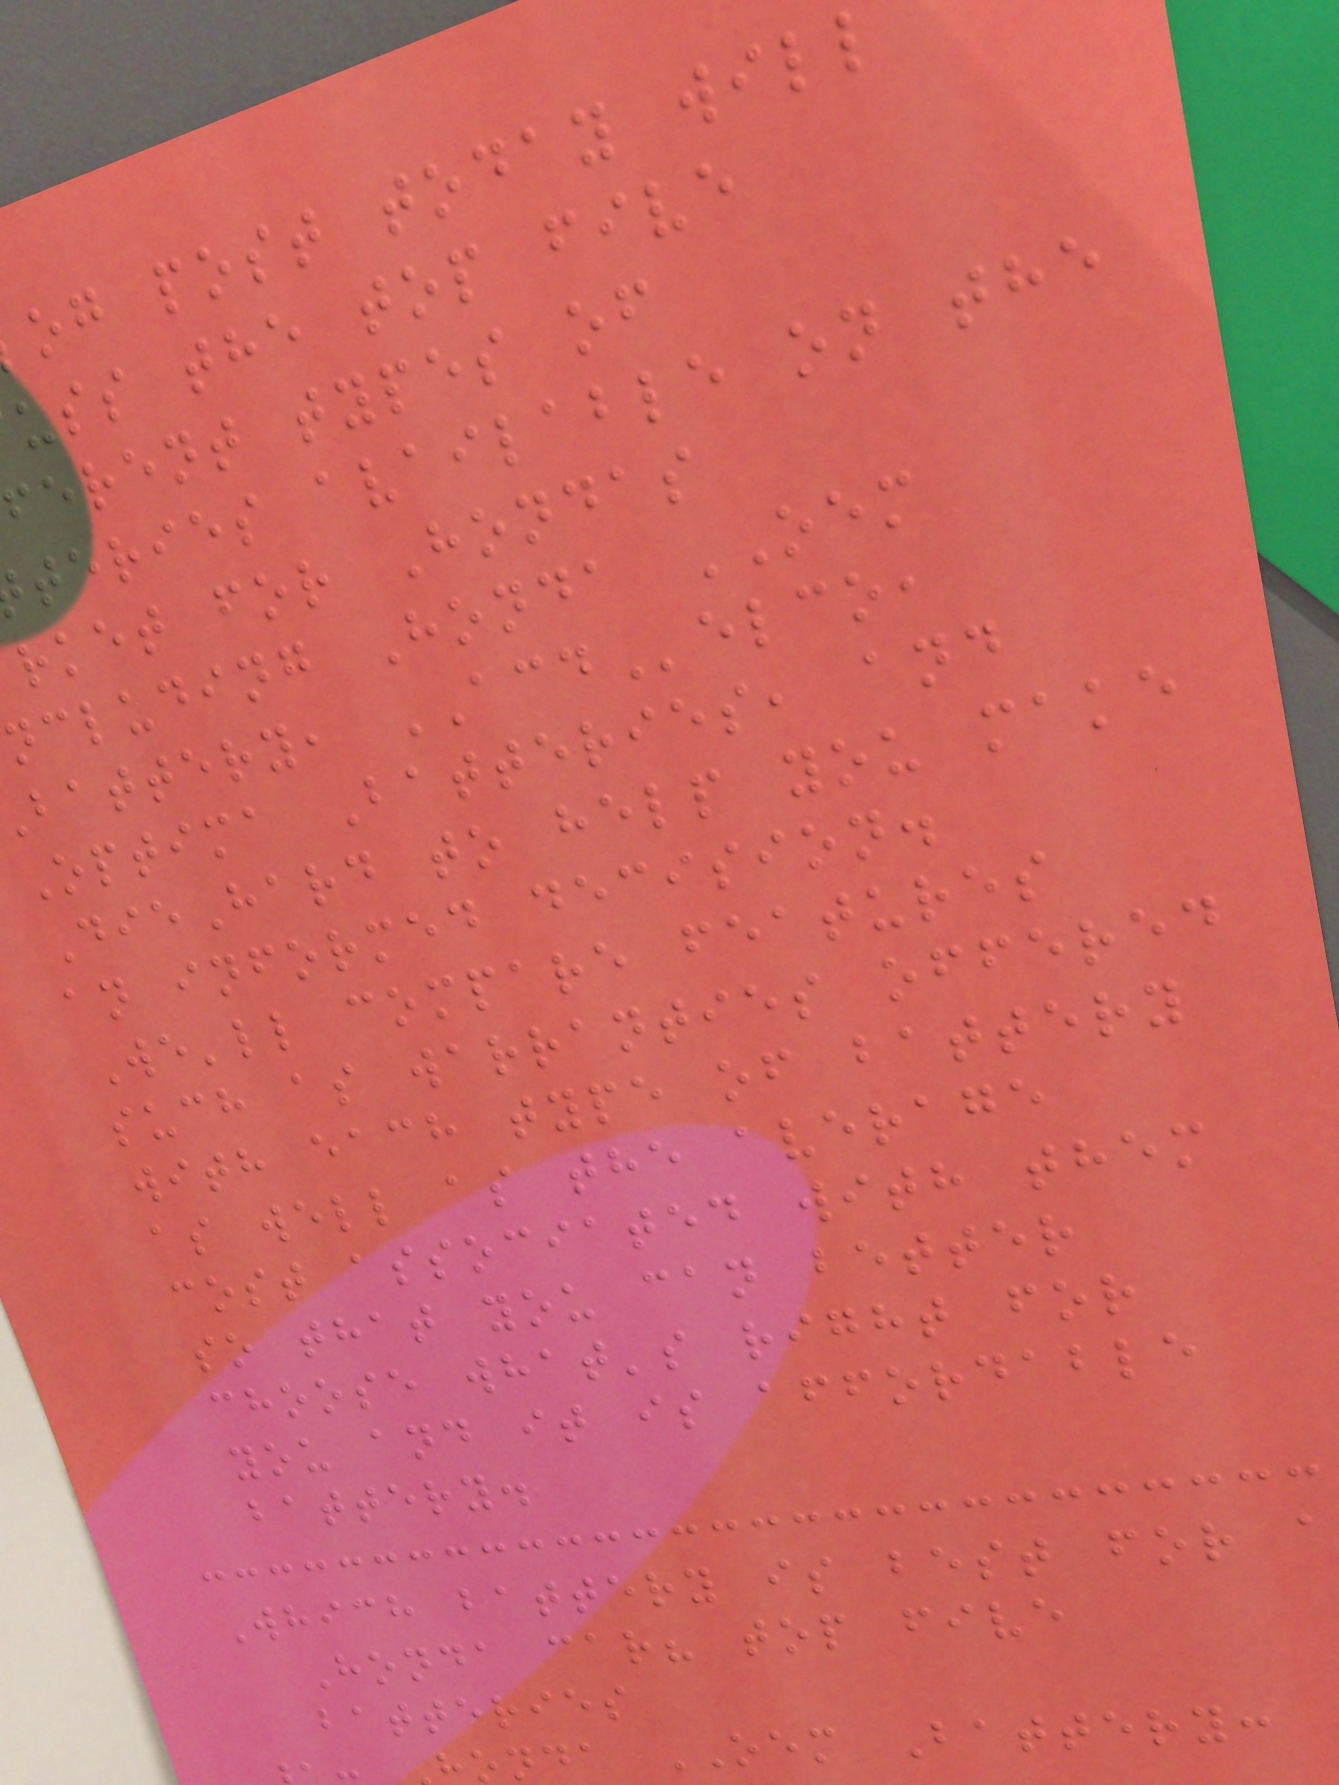og post today will
uss the top five
ferent types of
teries available on the
rket for Hondas
ncluding Honda OEM
battery, ACDelco,
Optima Batteries, and
DieHard to help you make
an informed decision.
We'll compare features
such as warranties offered
with each type of battery
as well as the average
cost associated with them
so that you can better
choose what's right for
you and it is affordable
battery.
Which battery is best for a
Honda car? top five
batteries
onda OEM Battery:
